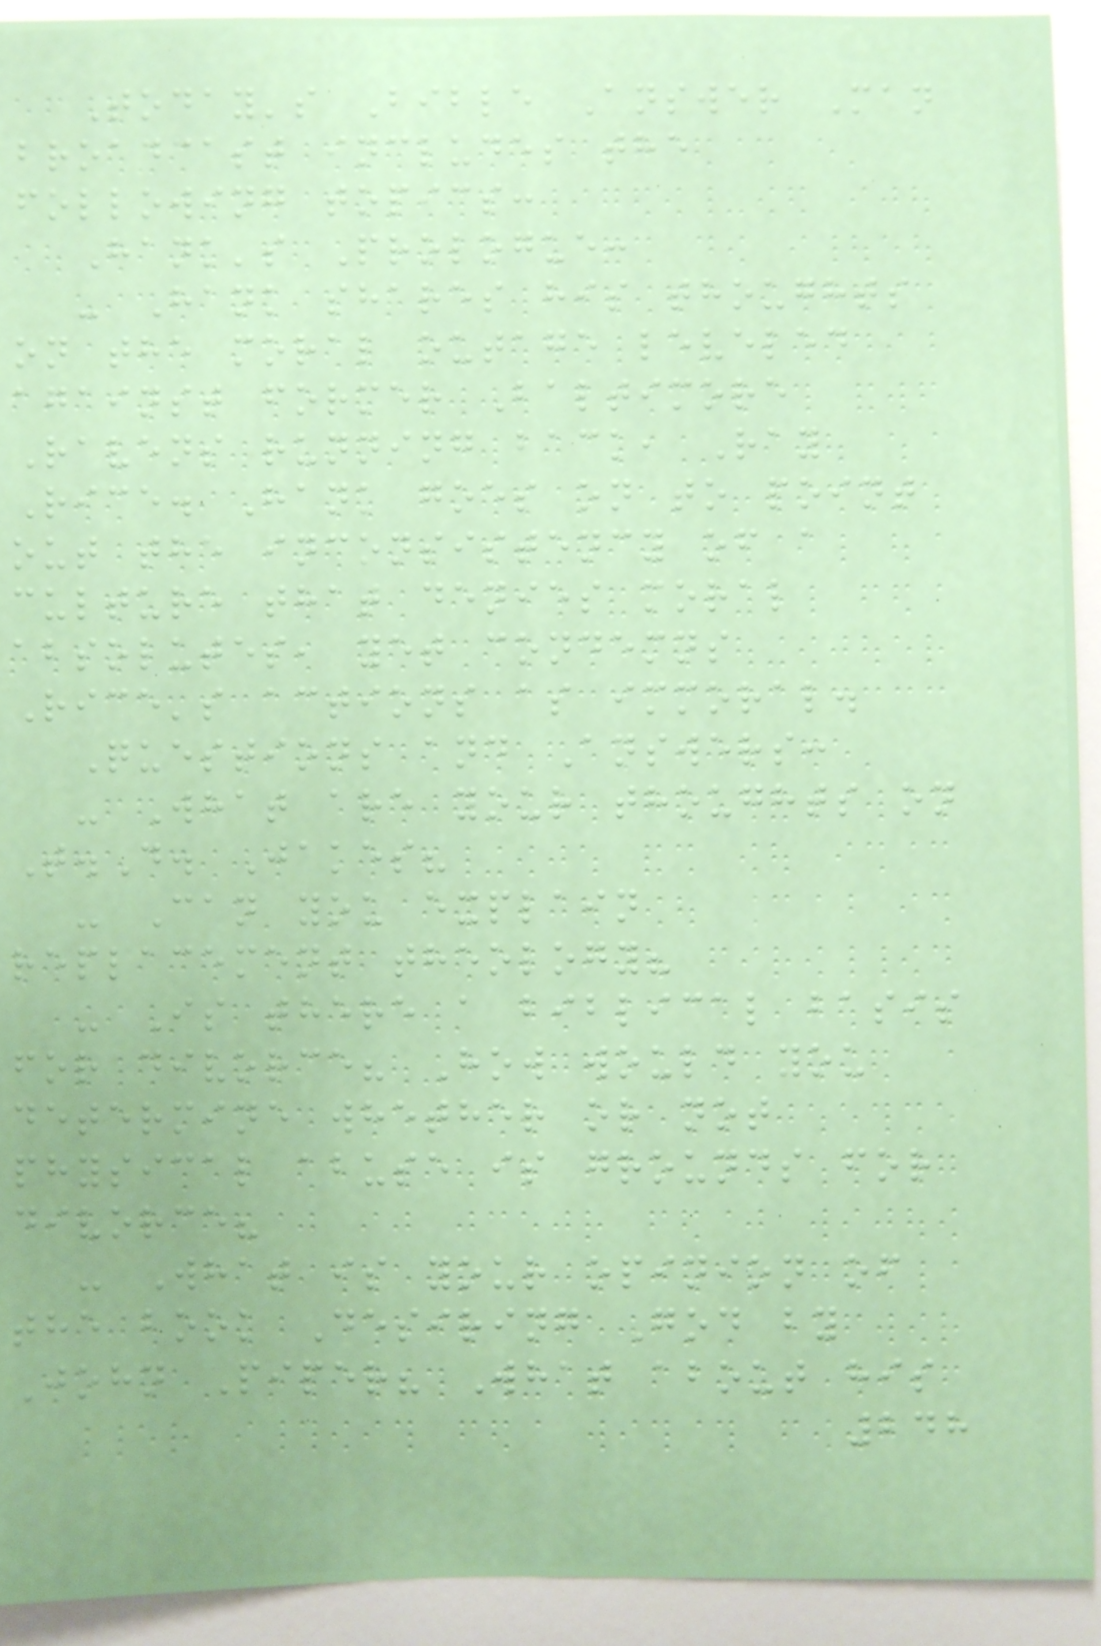Today's Bible Answer Man
broadcast includes the
following topics:
Hank's Prologue:
- Hank shares his thoughts
on the moral outage leveled
against former Baltimore
Ravens running back, Ray
Rice. Hank goes on to point
out the inconsistency of a
culture that denies moral
absolutes, yet condemns
Rice's actions as immoral.
Questions and Answers:
- What are your thoughts on
T.D. Jakes?
- Can you explain
replacement theology?
- Is there a biblical basis
for divorce? How would you
determine whether or not
physical abuse is grounds for
divorce?
- What is your opinion of
the book Desiring God by
John Piper? What about his
248
